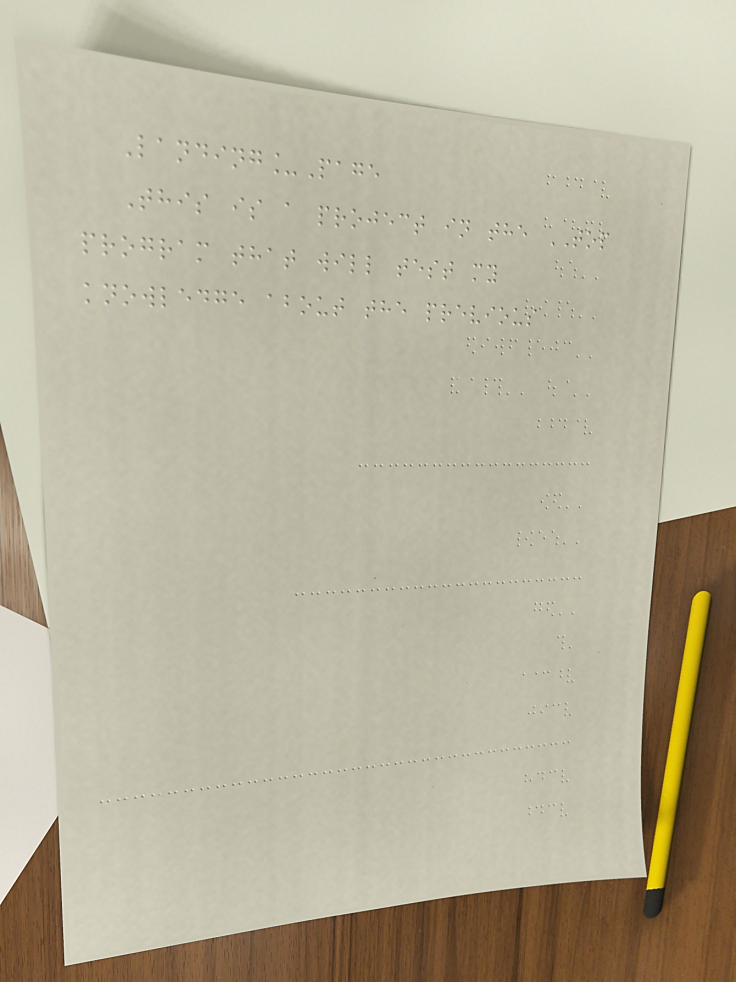Landing_Page
This is a project in the TOP
program that will test my
knowledge about the previous
